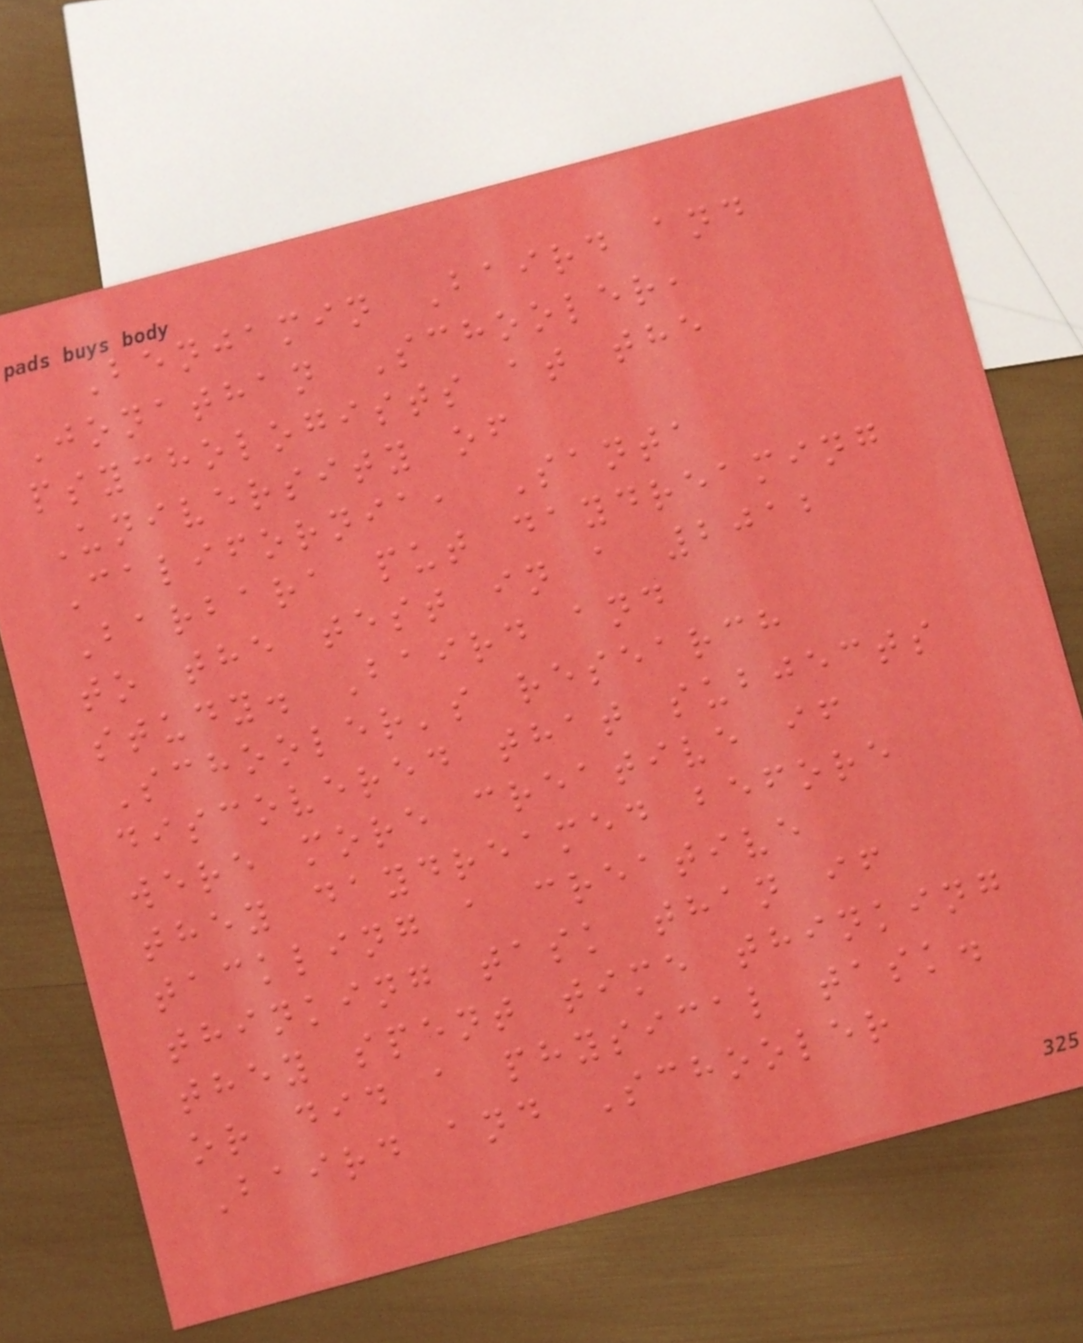Benjamin Baird and
Jonathan Schooler,
psychologists at the
University of
California, Santa
Barbara put daydreaming
to the test in a 2012
study. Baird and
Schooler's research
discovered that subjects
were more creative if
they daydreamed before
tackling a creative
thinking task than if
they spent time thinking
or did a physical task.
Baird and Schooler
